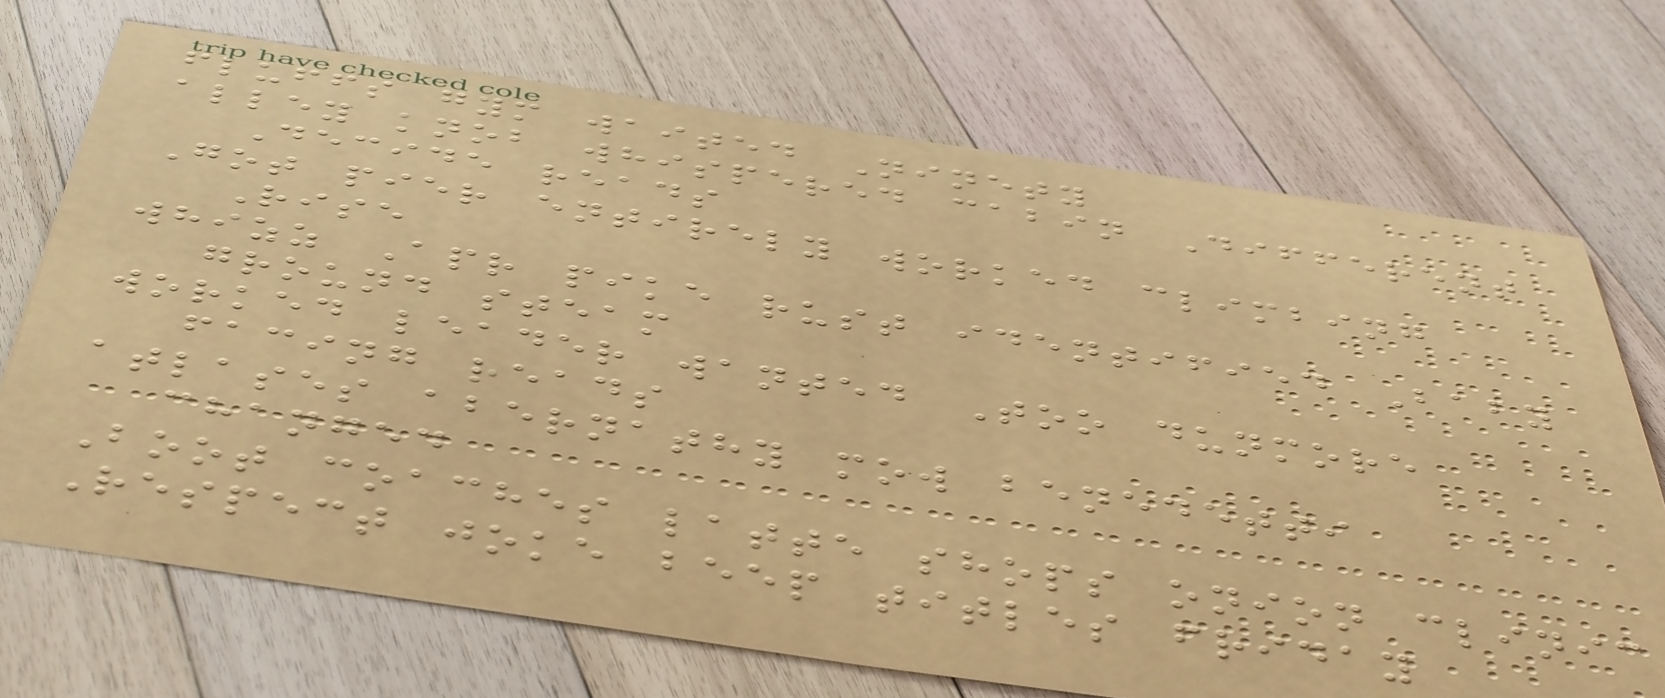fluffs gym waited Ninety
alley knob whispered cabin Different
Decide reads
Got pier entirely worked climbing
Rise
whizz Apr pike rust identified Baby
ground steam
worked leader wanted Too dunmore
facing reads
atlases abernathy mow benedetti
changed
Boot coaches latte shops onion clinic
Respect joke beep titles friday
